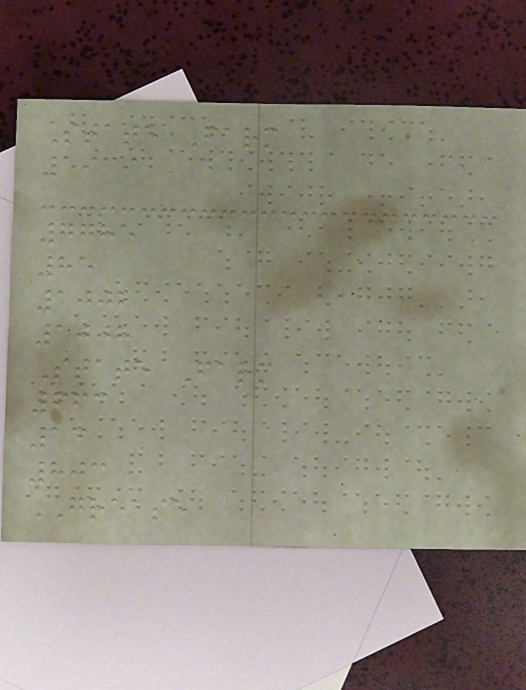State Farm
5939
7785
85
1002
1008
State Farm
663
13
803
GREASE
